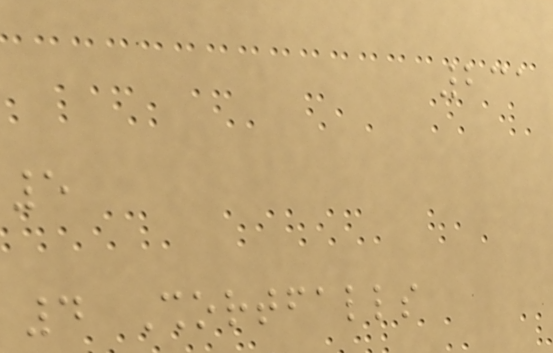231
5
4 Shortfalls
